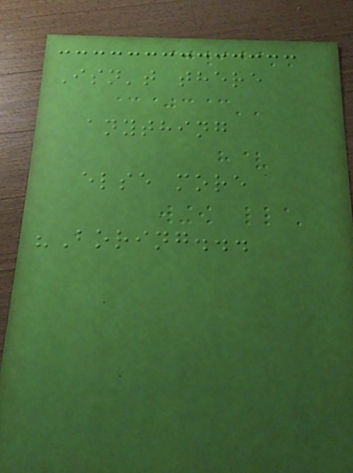Isn't there
anything
else more
"Boring...
